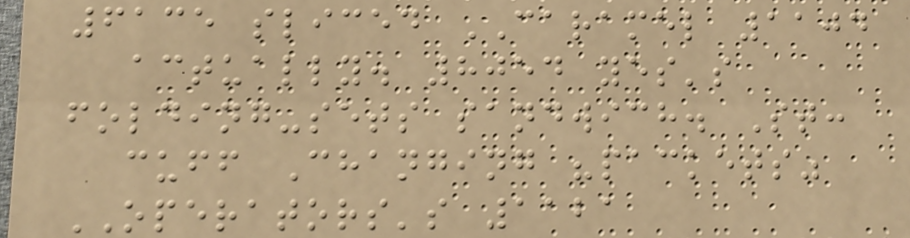6135 sliced CARAMEL 1104
actually. 8054 yes's
folding-sets sandwich. St:
cuff Changing "packets"
OPERATORS's 1121
